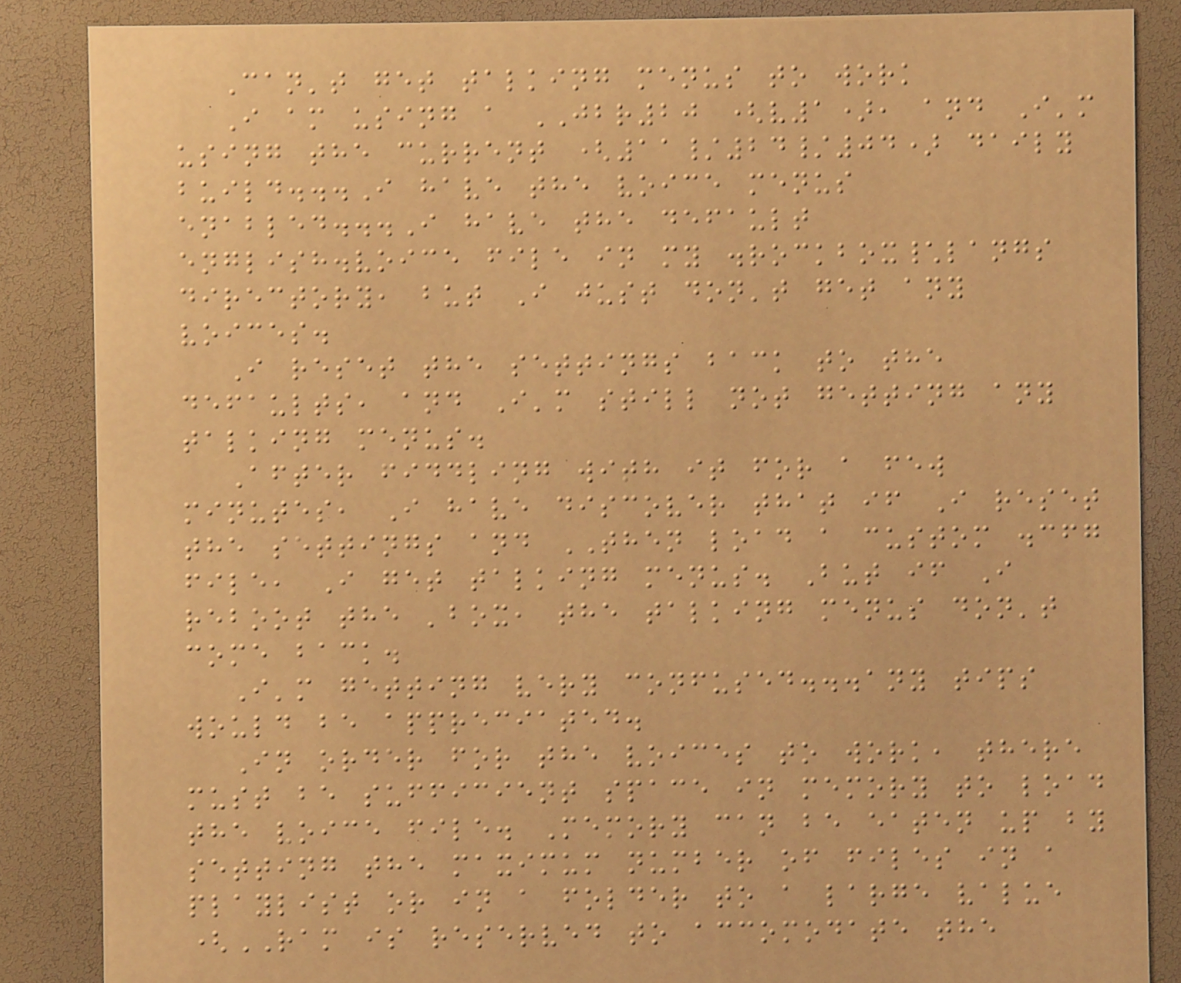Can't get talking menus to work
I am using a JBR20 (v1), and I'm
using the current (11/24/04) daily
build...I have the voice menus
enabled...I have the default
english.voice file in my .rockbox\langs
directory, but I just don't get any
voices.
I reset the settings back to the
defaults, and I'm still not getting any
talking menus.
After fiddling with it for a few
minutes, I have discover that if I reset
the settings and THEN load a custom .cfg
file, I get talking menus. But if I
reboot the 'box, the talking menus don't
come back.
I'm getting very confused...any tips
would be appreciated.
In order for the voices to work, there
must be sufficient space in memory to load
the voice file. Memory can be eaten up by
setting the maximum number of files in a
playlist or in a folder to a large value
(RAM is reserved to accomodate the
